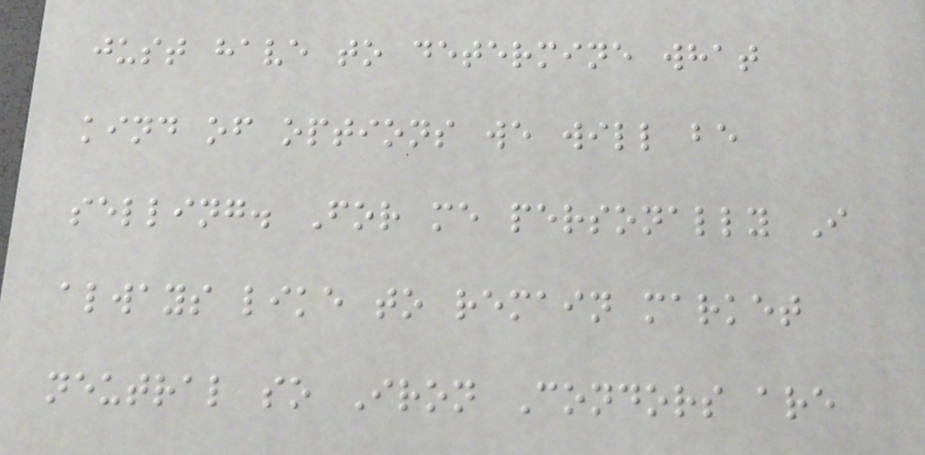just have to determine what
kind of options we will be
selling. For me personally I
always like to remain market
neutral so Iron Condors are
